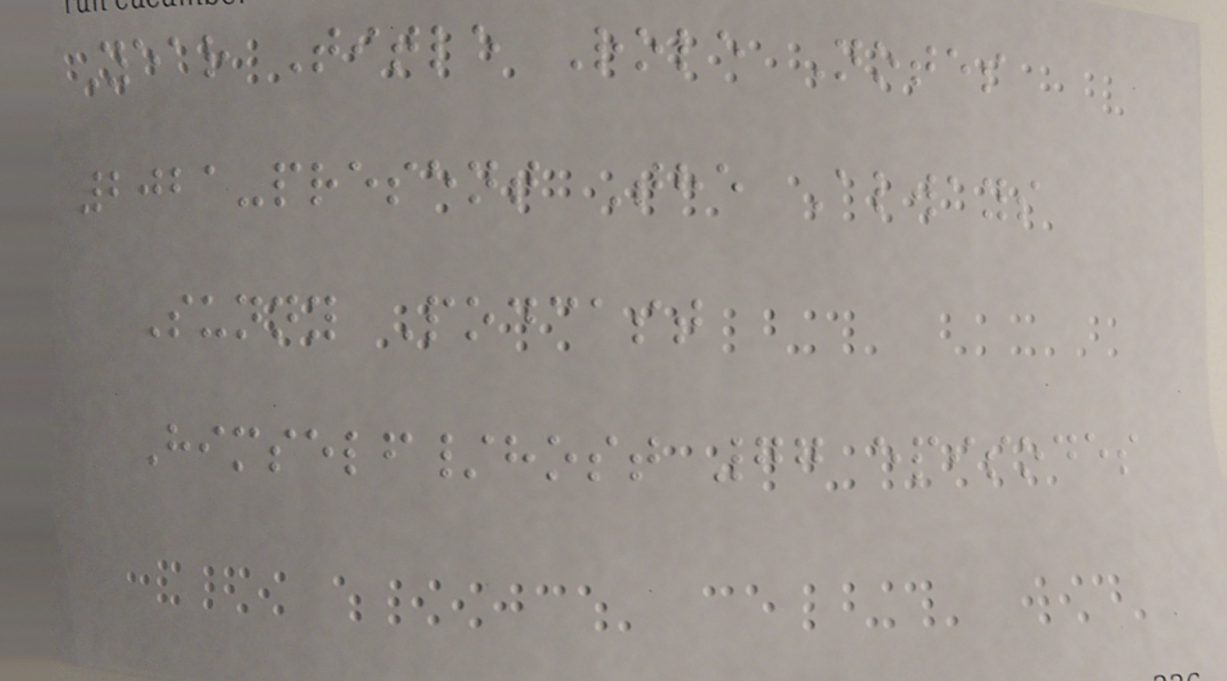Year Title Role Notes
2021-present The Always
Sunny Podcast
Himself/host 77 episodes
